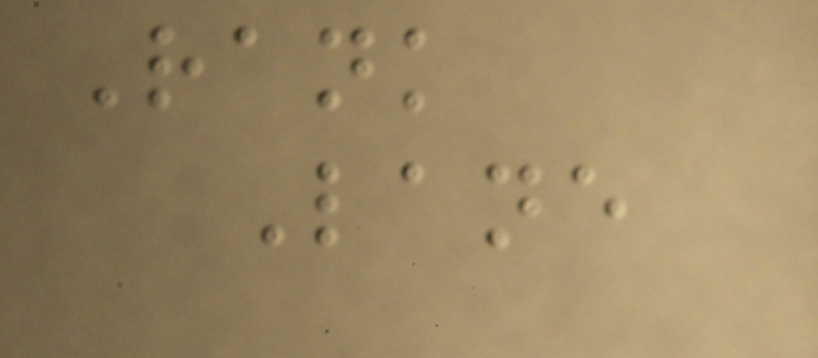Rank
Lane
